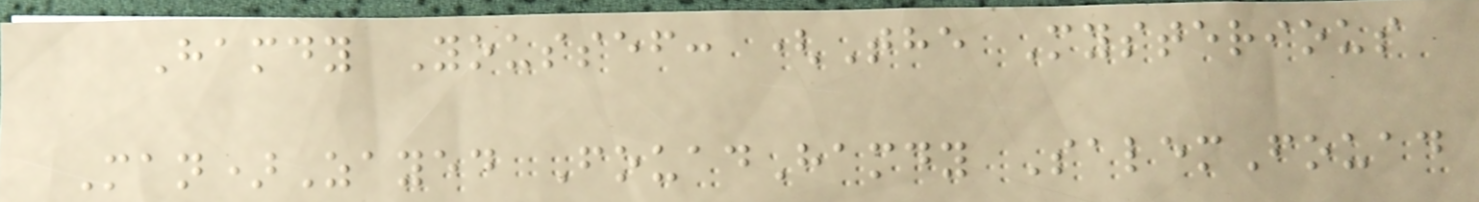Hamdy Youssef: (The Mysterious
Man)Zayed FouadHamdy SalemFouad
